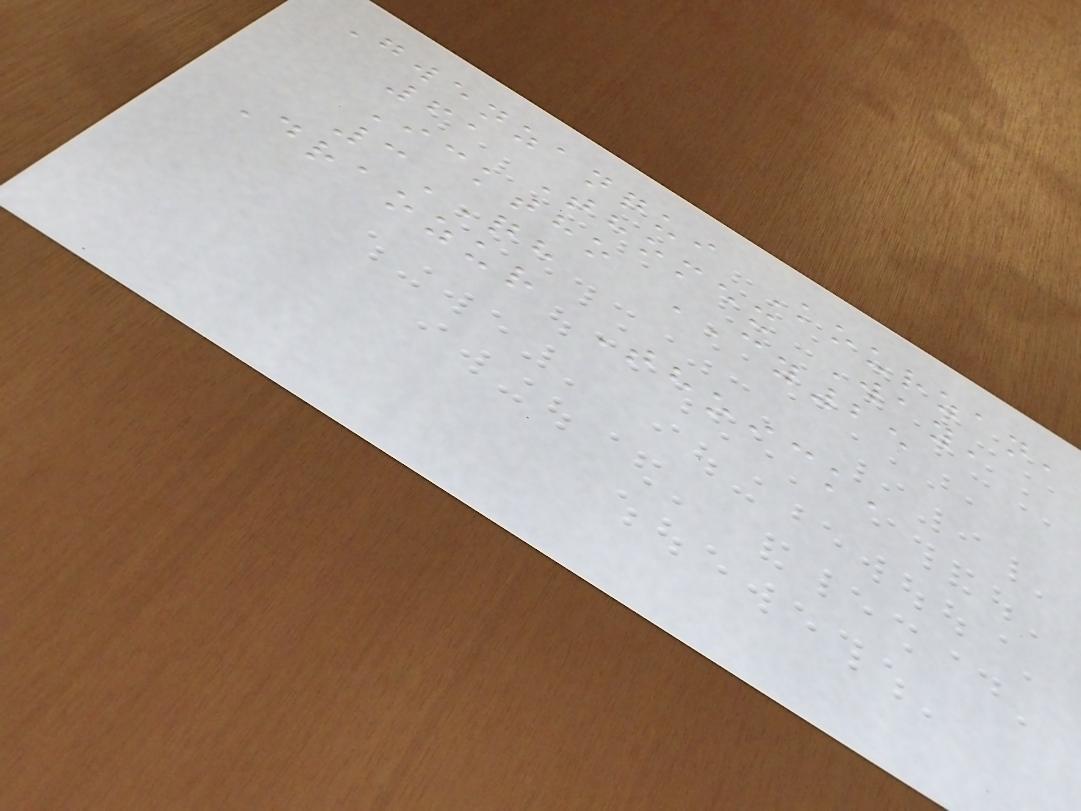Gwenzanqui Kourzan,
61 Thomex Way,
Icktho CY25
3QH
Draozur Thoick,
